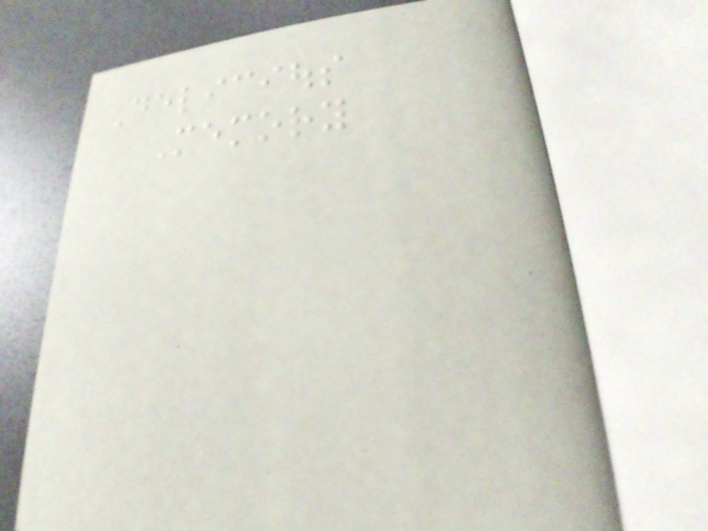Delicious
Memory
